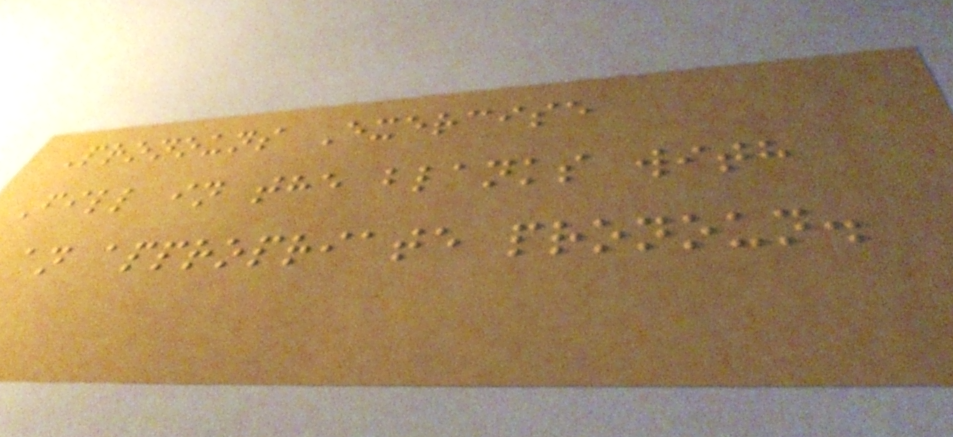Pronouns Exercise
Fill in the blanks with
an appropriate pronoun.
